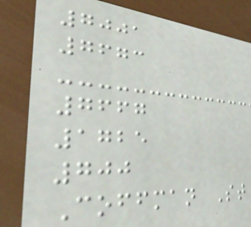7001
7673
7667
1725
700
Coffman St
